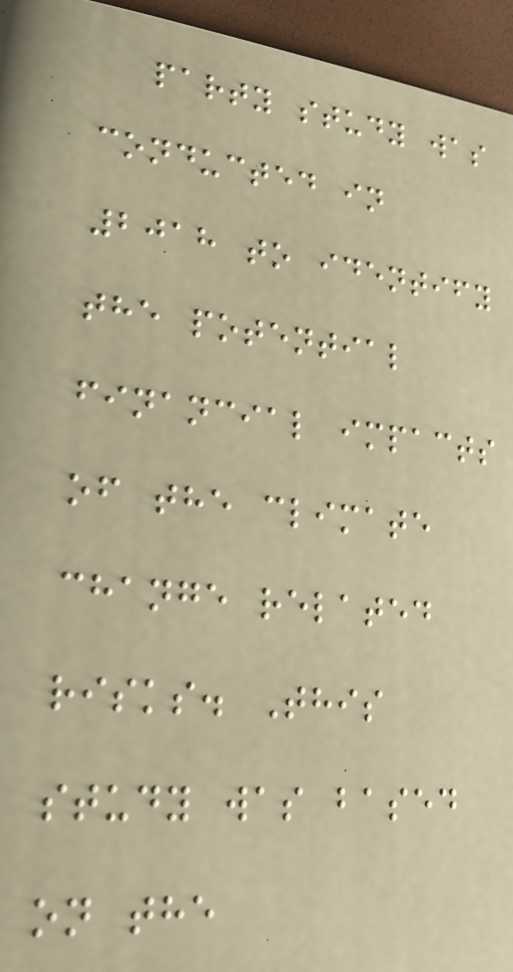party study was
conducted in
2018 to identify
the potential
financial impacts
of the climate
change related
risks. This
study was based
on the
